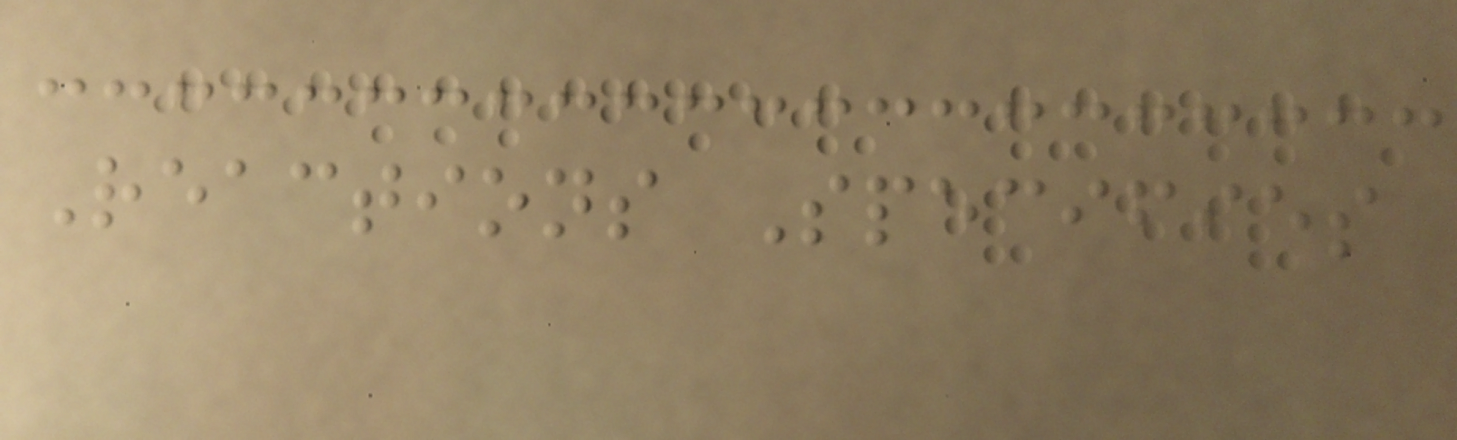Reactions Specifies
